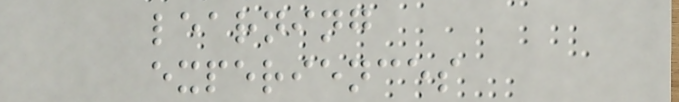learning
experiences
